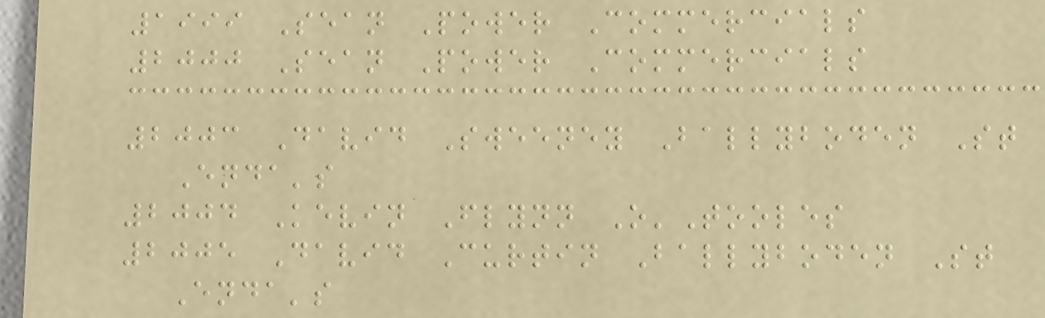1999 Sean Power Commercials
2000 Sean Power Commercials
2003 David Sweeney Ballyboden St
Enda's
2004 Kevin Flynn O'Tooles
2005 David Curtin Ballyboden St
Enda's
